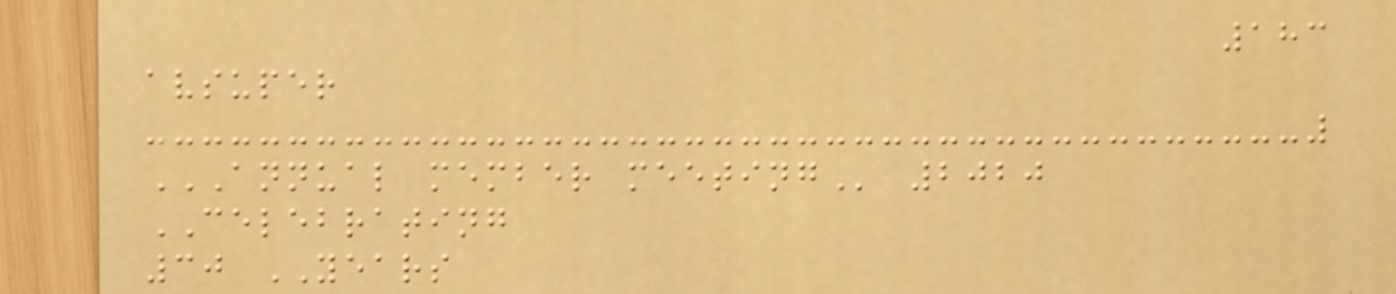183
avsuper
ANNUAL MEMBER MEETING 2020
CELEBRATING
30 YEARS
